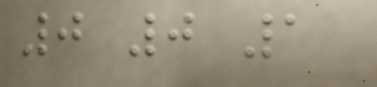0 0 1
